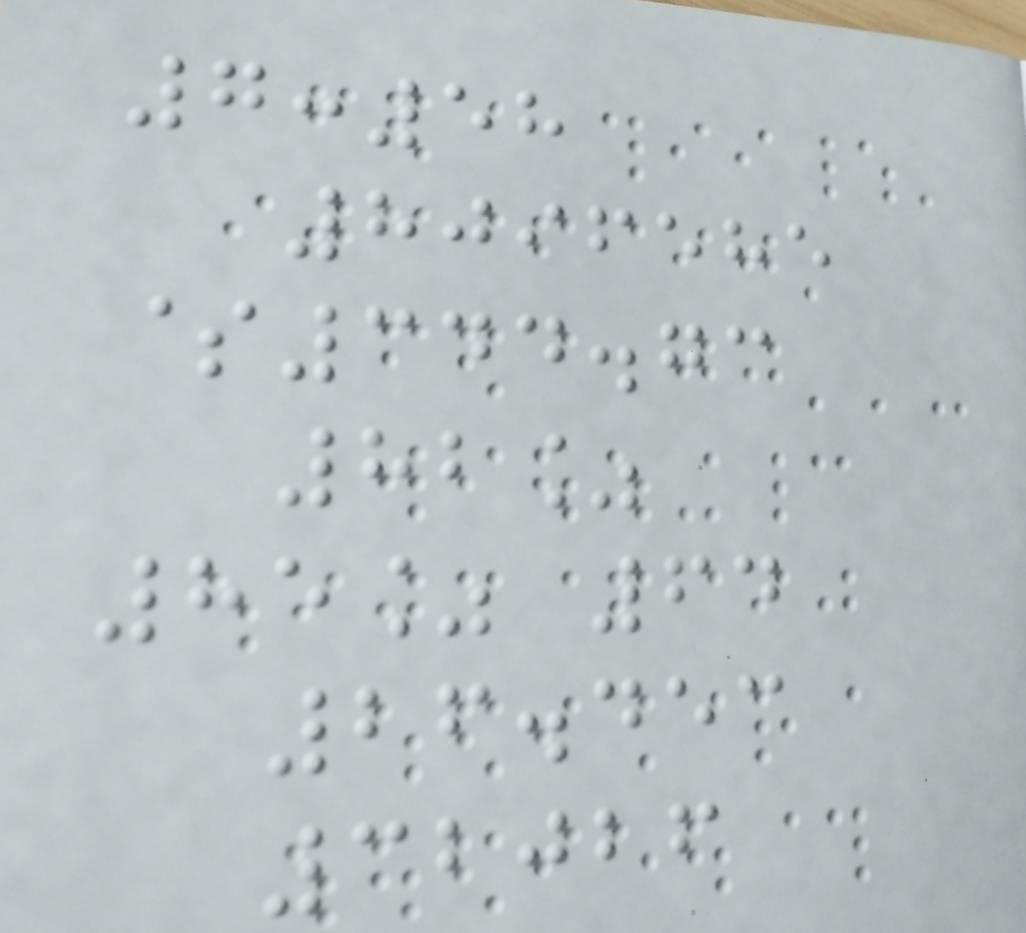7:58
8096585
$344.73
82%
85% 64
26.453
32026
